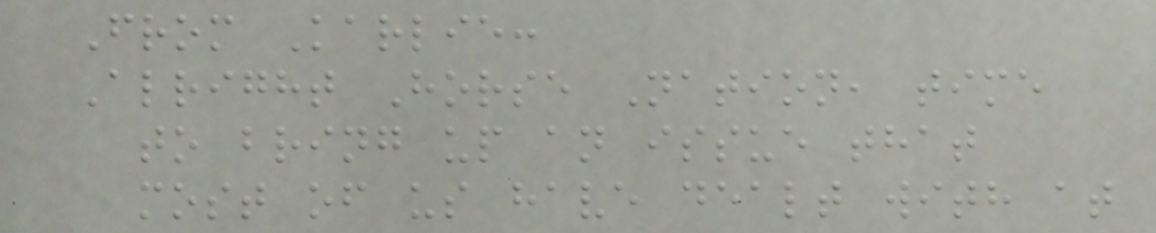From Karlie:
Alright Horse Nation, time
to bring up an issue that
most of us have dealt with at
